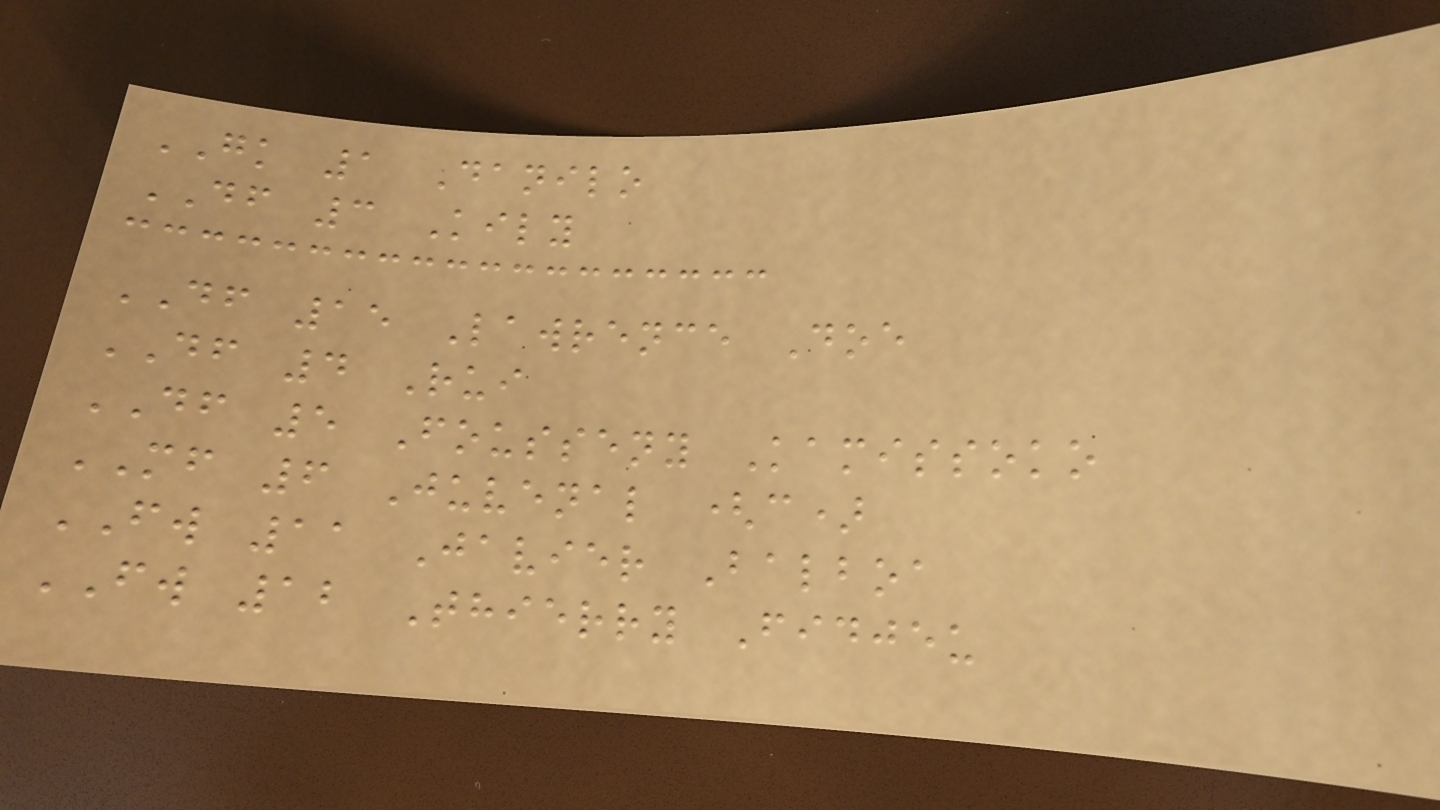GK 1 Danilo
DF 3 Kily
DF 15 Lawrence Doe
DF 4 Rui
DF 5 Fousseny Kamissoko
MF 6 Juvenal (c)
FW 11 Javier Balboa
FW 12 Thierry Fidjeu
